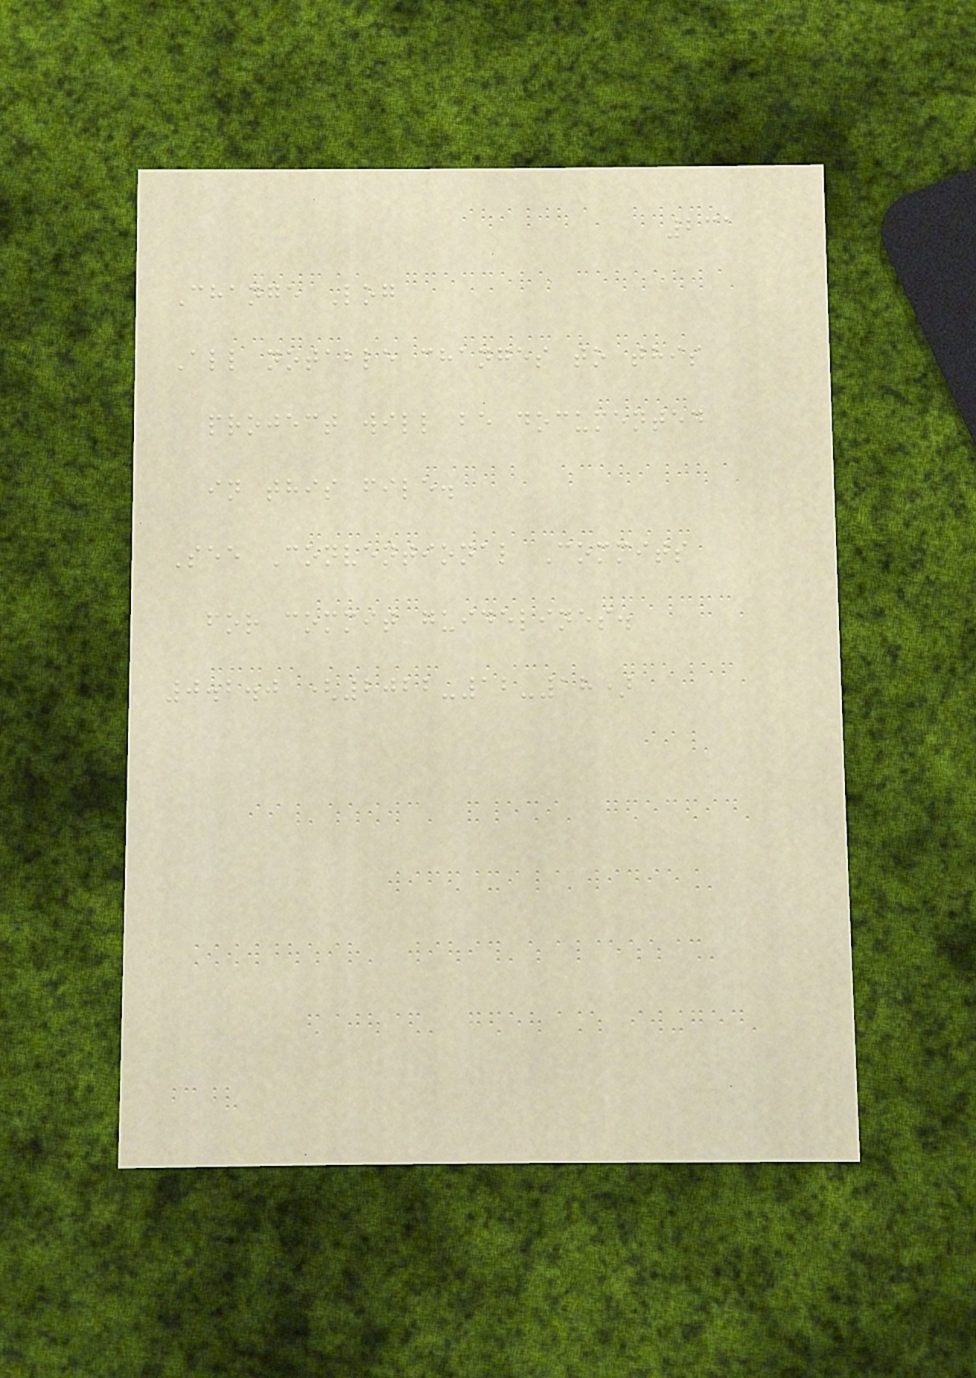231
Change Log
All notable changes to this
project will be documented
in this file.
See Conventional Commits
for commit guidelines.
0.2.0 (2022-12-18)
